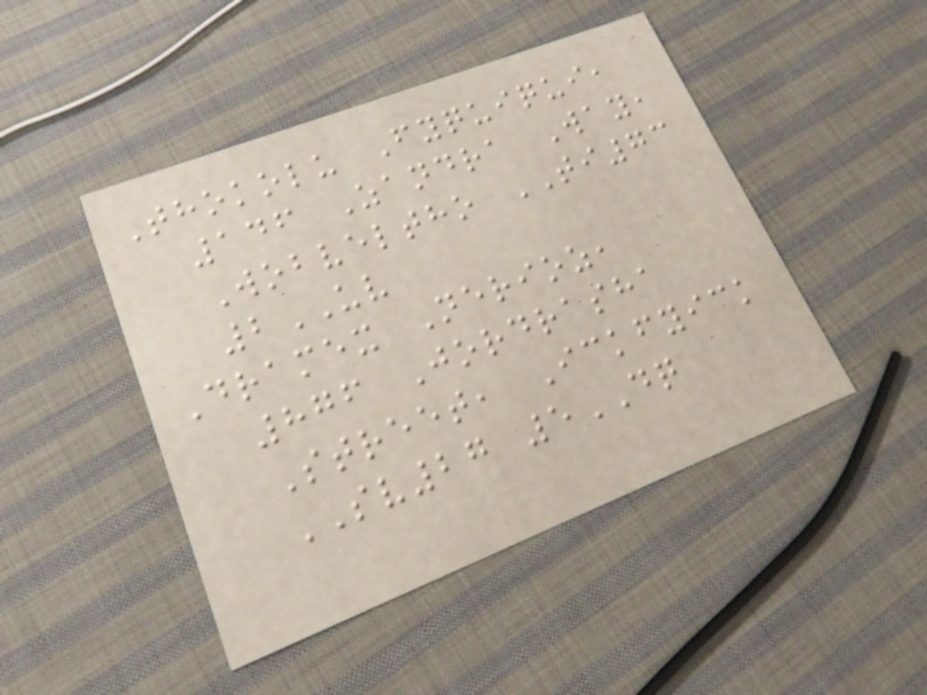Thokolu Fyquiqui,
146 Zandra Way,
Wobveltho TI73
2UV
Dramex Nerioz,
876 Jordrasha
Street, Ickfyick
SV27 5DQ
